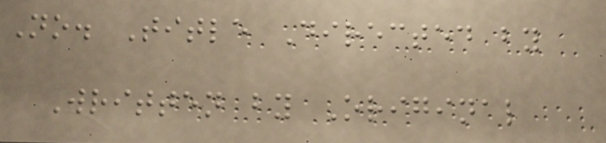No. Title Directed by
Written by Original
